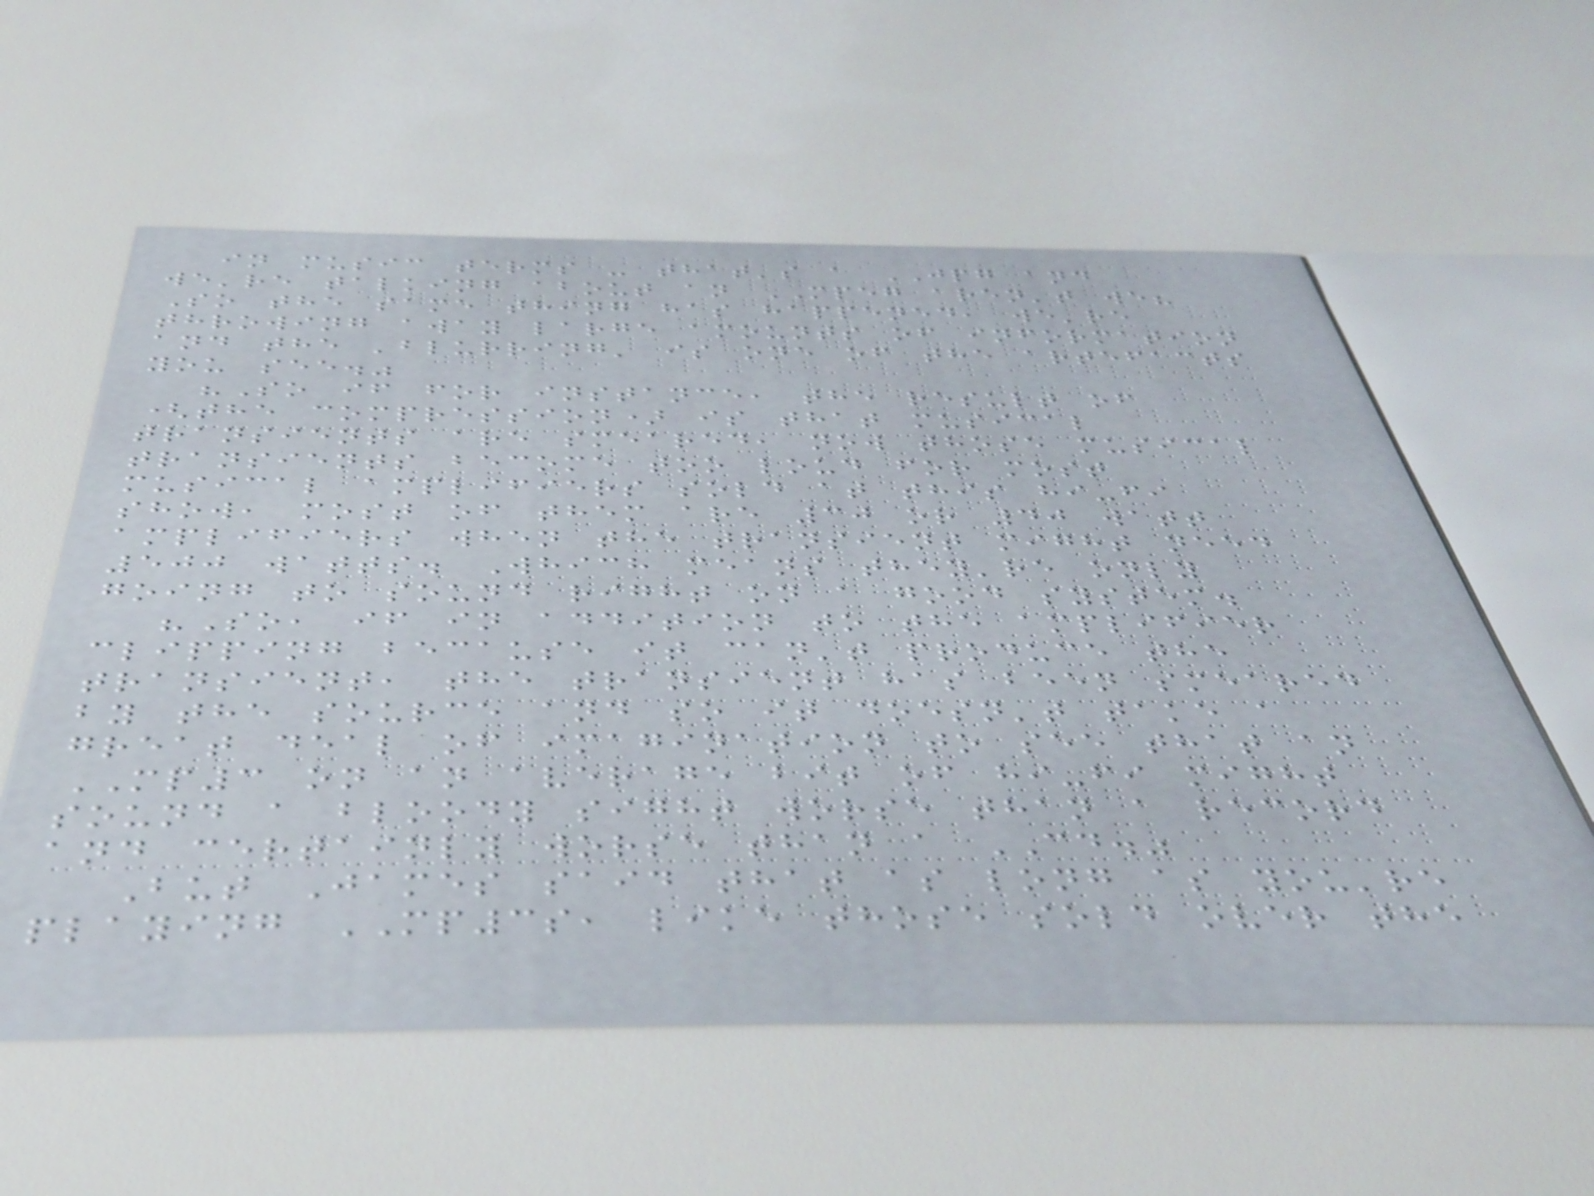in music terms - that's a JPG and
we're talking about an MPEG aren't we?
So the same thing has happened, we're
throwing away large amounts of information
and the 'blurring' is one of the artefacts
you see."
"So if for instance, the result of
(the compression) is that musical
transients are smeared, now those musical
transients become too loud for most
musical amplifiers sold at this hi-fi
show, most of them are 30 or 40 watt
amplifiers when the transient might need
500 watts. Which means they're only
going to sound right on a good system.
"So, if in addition to the amplifier
clipping because it can't produce the
transient, the transient has been smeared
by the source and so it doesn't take a
great deal of imagination to see that an
MP3 on an average bit of hi-fi might
sound a bloody sight worse than a record
and certainly worse than a CD."
But James said that as long as you're
playing MP3s, like those sold over the
